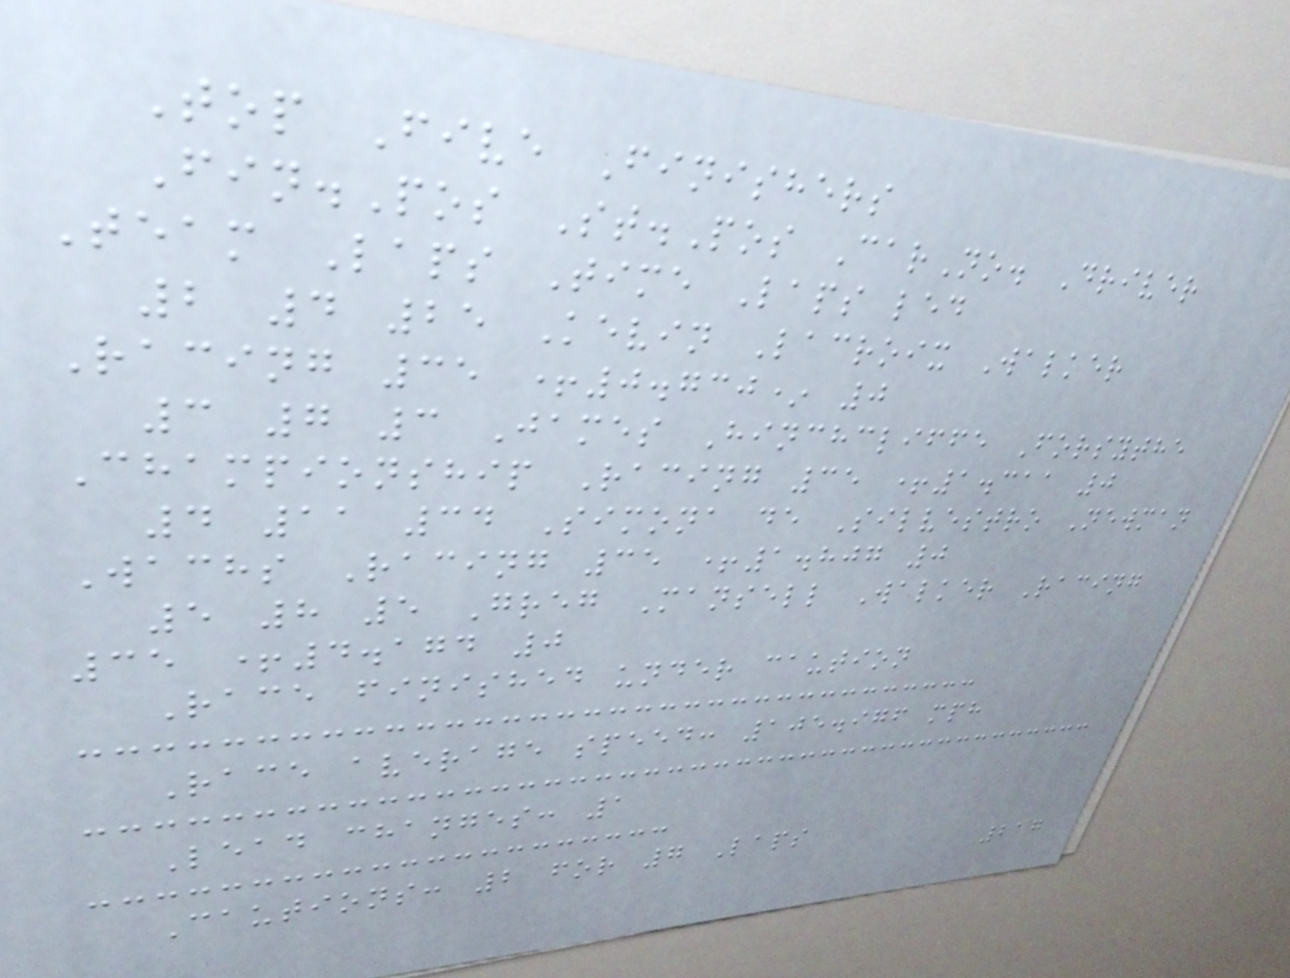Top Five Finishers
Fin.Pos St.Pos CarNo. Driver
Team Laps Time Laps led
2 4 25 Kevin Lacroix Walker
Racing 35 +0.730* 0
3 7 3 James Hinchcliffe Forsythe
Championship Racing 35 +1.311 0
4 11 34 Simona de Silvestro Newman
Wachs Racing 35 +1.807 0
5 8 5 Greg Mansell Walker Racing
35 +4.174 0
Race finished under caution
Race average speed: 105.976 mph
Lead changes: 1
Cautions: 2 for 7 Laps
217
